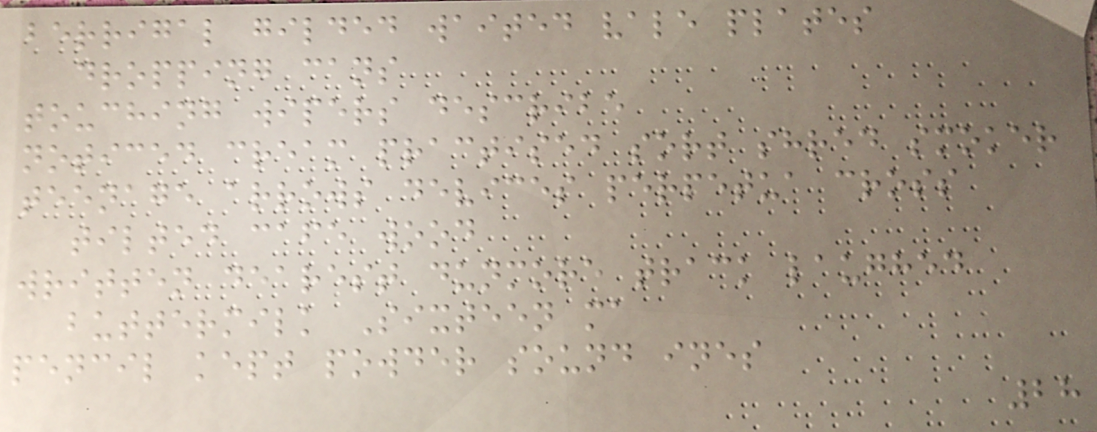berrigal gilded waited vale plates
dropping cans
touching wipers describe
noticed cream practised sort shred smoker
teenage arrows devices perpetua cross
tilted cafe wood
written dearest dunmore track laughed
buttermilk Sixteen ma
pencil kept powder sound ines
28
